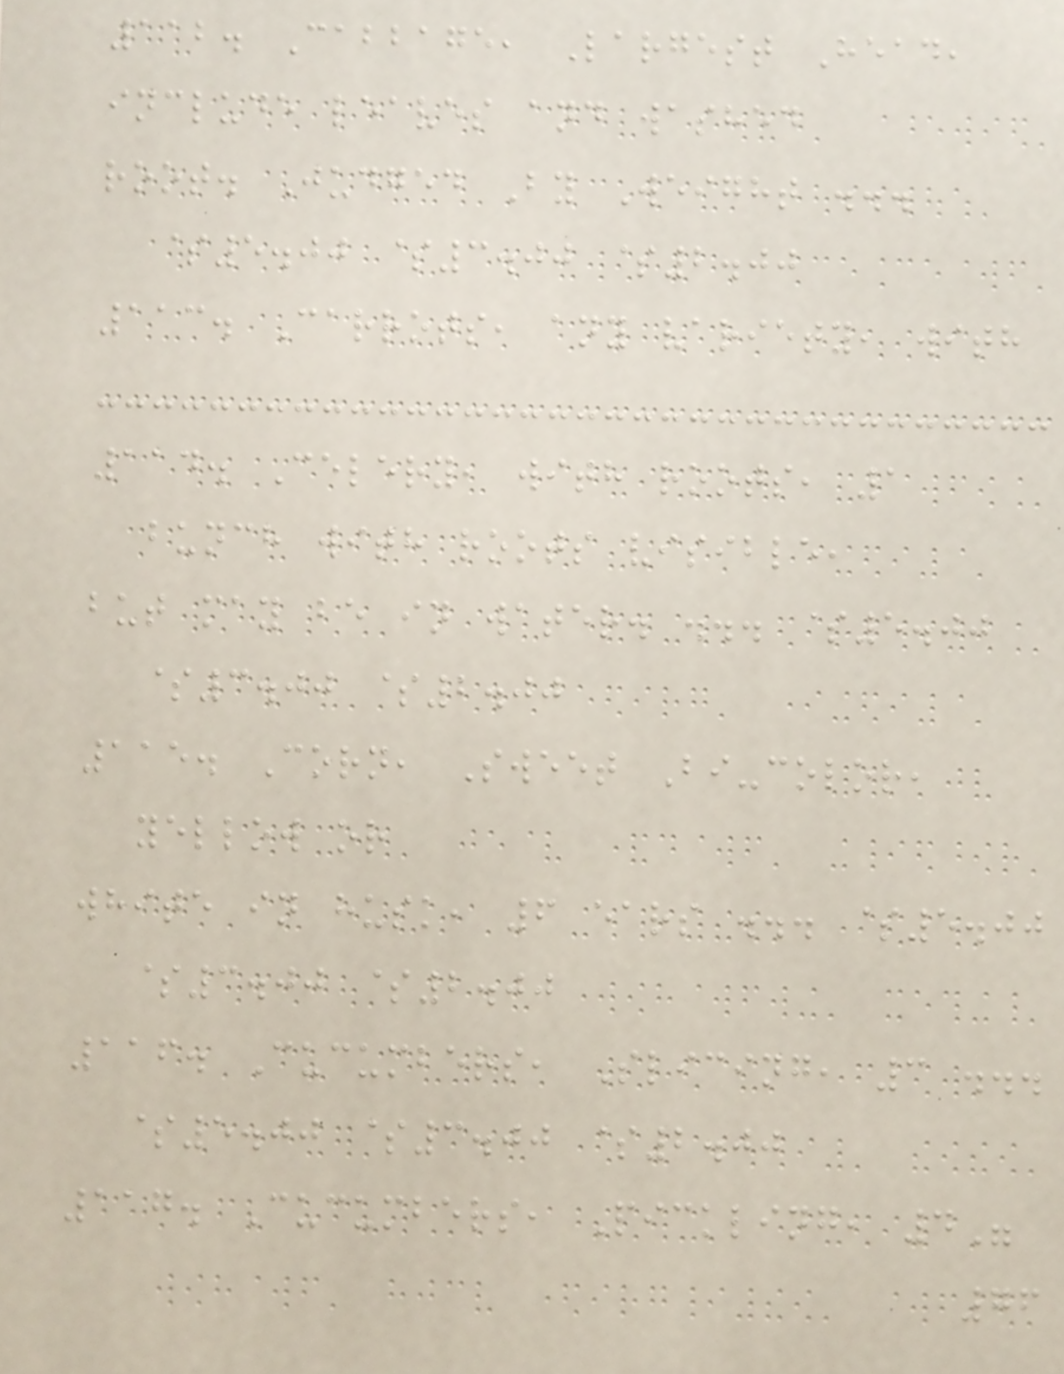112. Cabbage, Largest Head,
include leaves and washed
root. Judged By Weight ...
$5.00 $3.00 $2.00
113. Carrots, any variety, with
114. Celery, with roots, 1
bunch with roots visible,
but may be in water. ... $5.00
$3.00 $2.00
115. Corn, Sweet Bi-color,
yellow or
white in husk, 6 ears ... $5.00
$3.00 $2.00
116. Cucumbers, Slicing, 3 ...
$5.00 $3.00 $2.00
117. Cucumbers, Pickling, 4"
76
